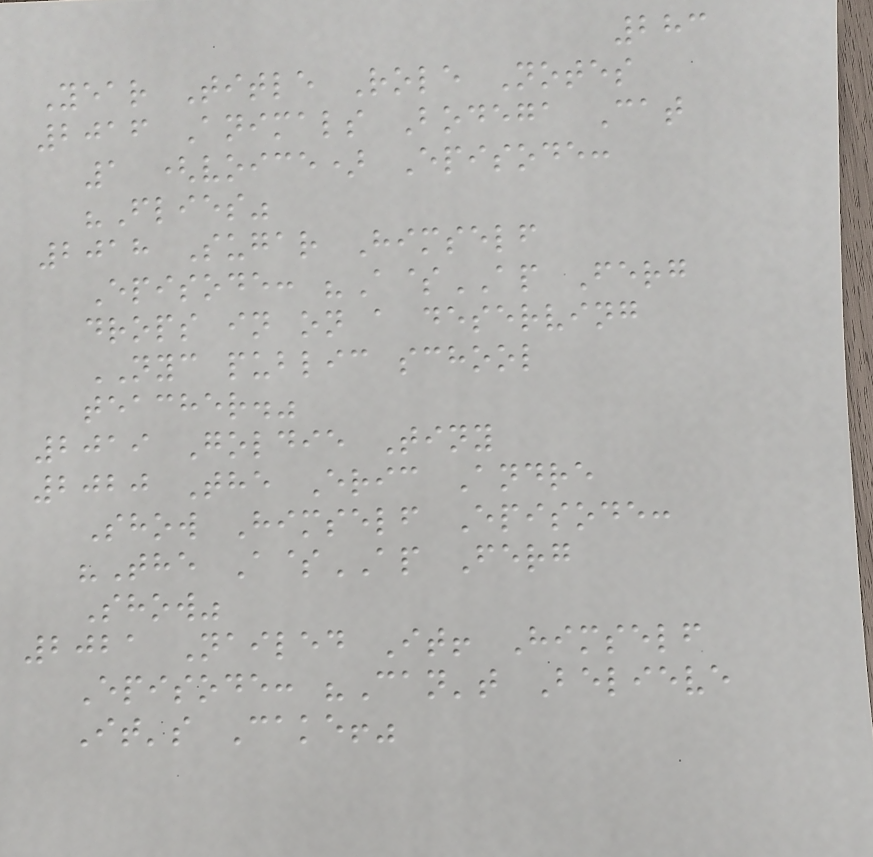283
Year Title Role Notes
2016 Animals Bodega Cat
1 (voice) Episode:
"Flies"
2018 Sugar Himself
Episode: "A$AP Ferg
drops in on a deserving
NYC public school
teacher."
2019 Goldie Tiny
2020 The Eric Andre
Show Himself Episode:
"The A$AP Ferg
Show"
2021 Nailed It! Himself
Episode: "Can't Believe
It's Cake!"
